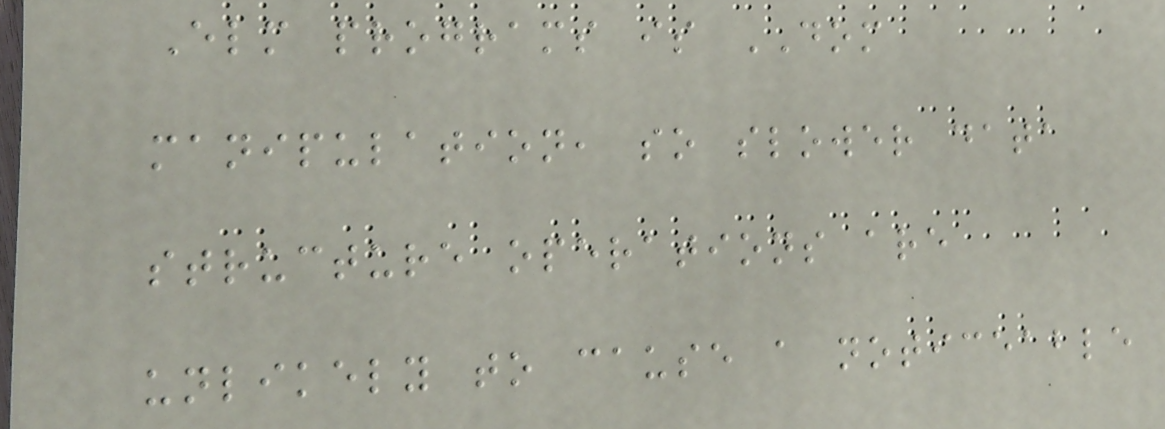Elm programs is DOM
manipulation, so slower data
structure operations are
unlikely to cause a noticeable
